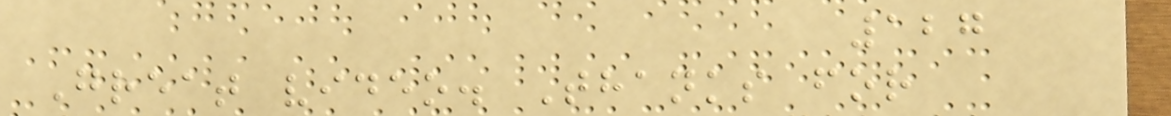127
Great video. Thanks for
